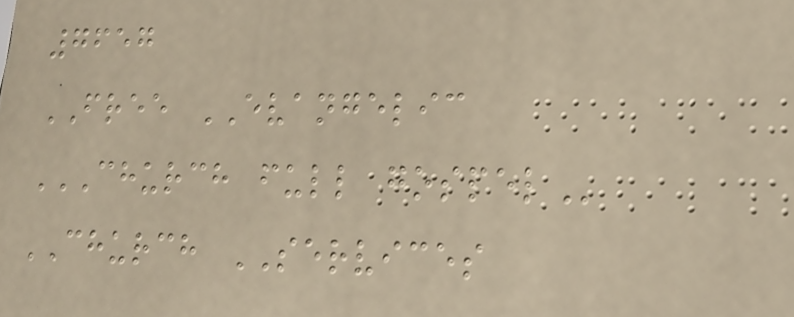7657
FREE EVANGELIC
CHURCH FULL GOSPEL
CHURCH SERVICES
